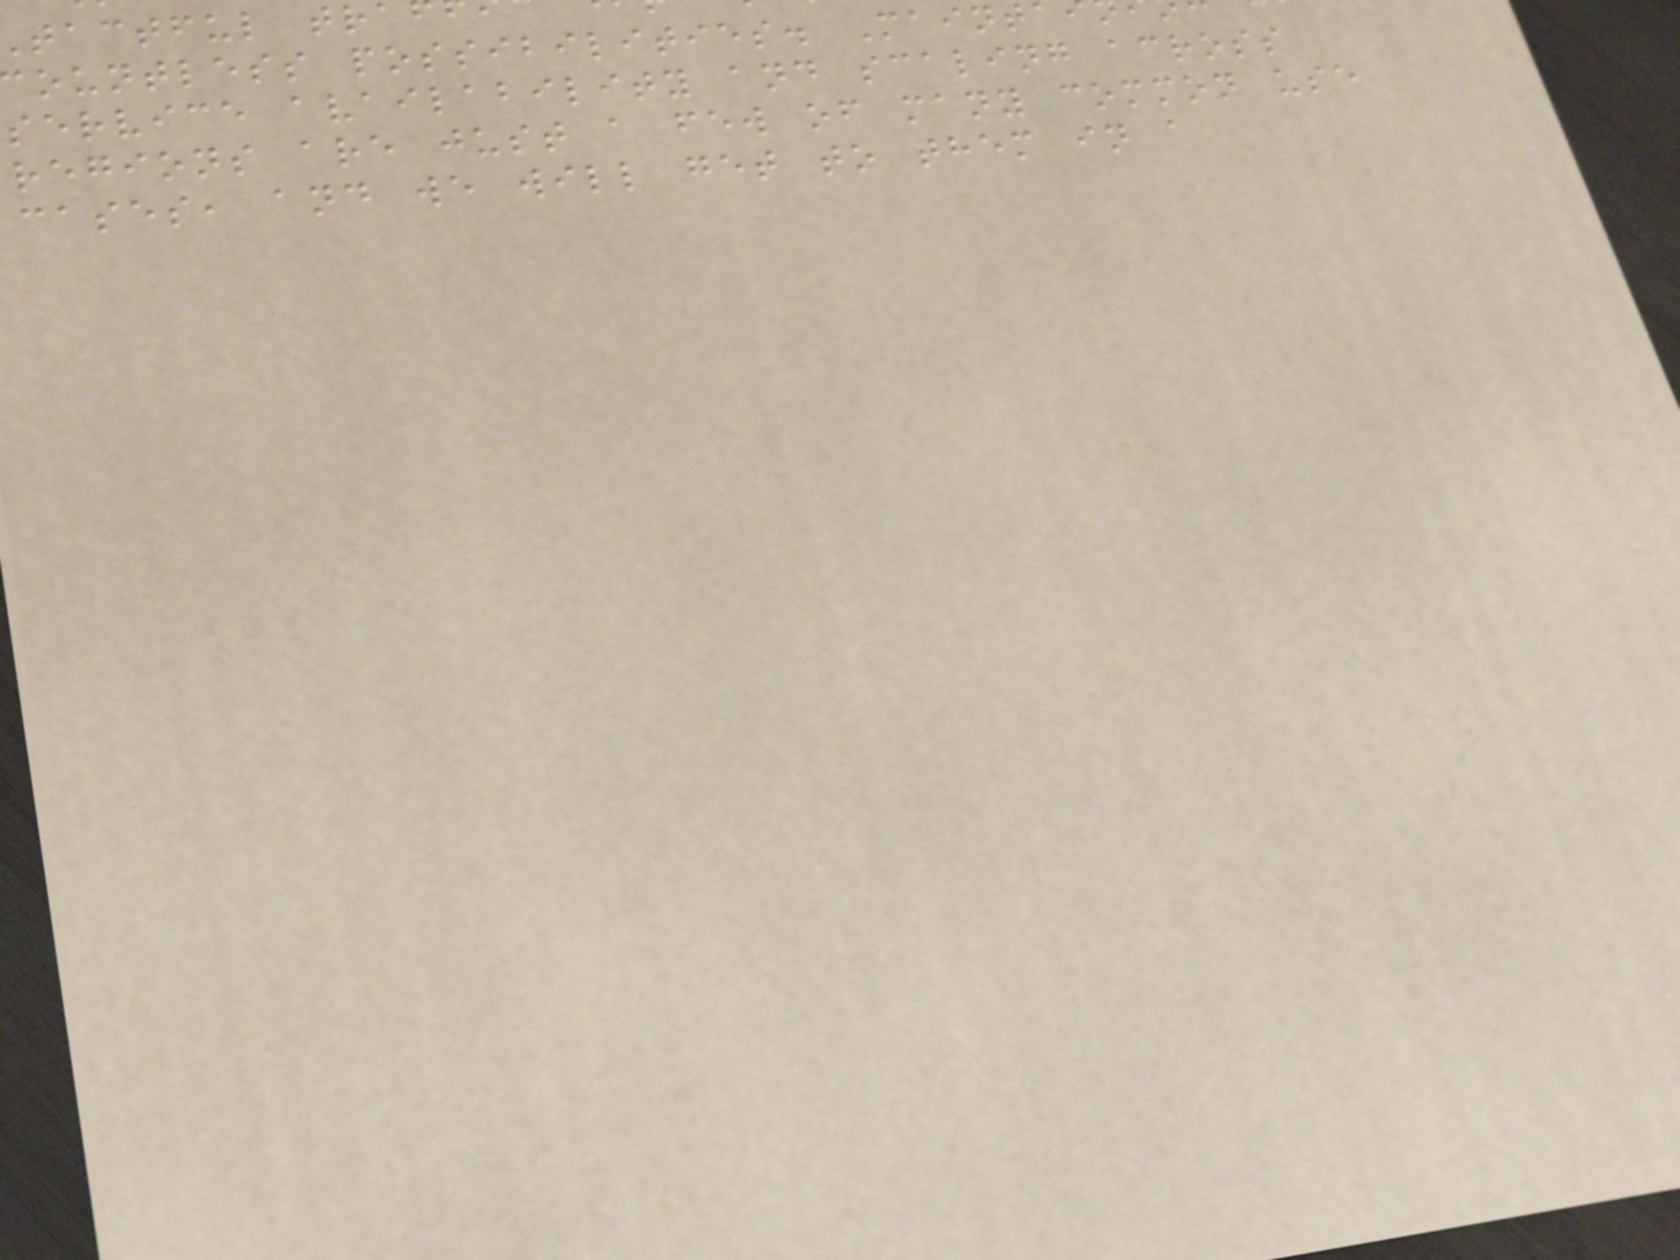tactful tra
ountless possibilities. Mainta
service availability and scaling across
regions are just a few of many common use
cases, and we will get to them in a
